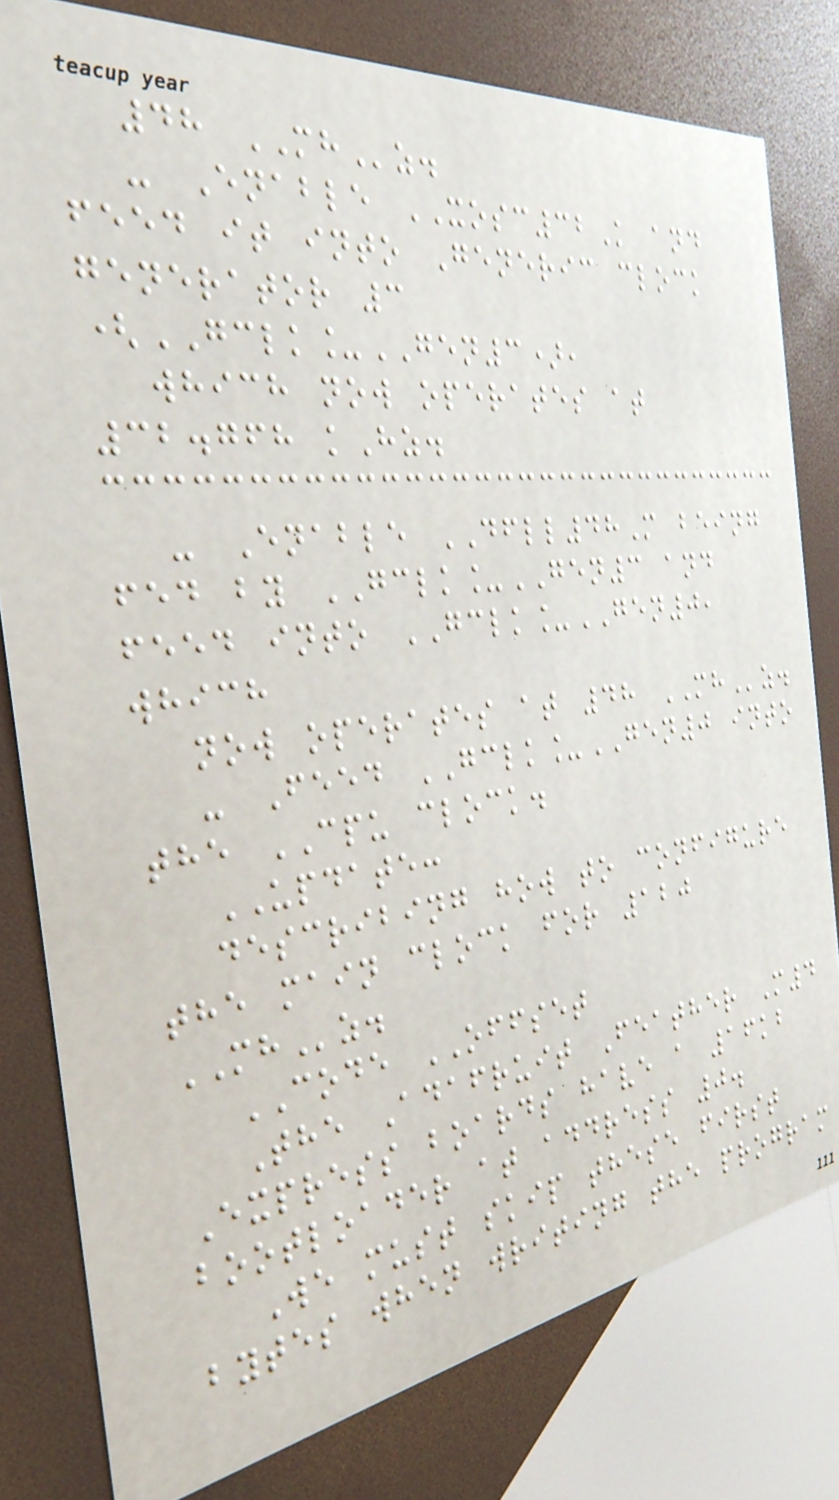48 MHz.
- Enable XOSC32K and
feed it into Generic clock
generator 3
(GCLK_GEN3),
which now operates at
32.768 kHz.
- Enable DFLL48M being
fed by GCLK_GEN3 and
feed into GCLK_GEN0,
which
now operates at 48 MHz.
- Feed GCLK_GEN0 into
the CPU clock.
UPDATE:
describing how to configure
the main clock for 120
MHz.
CODE OFFSET
The Adafruit Feather M4
Express boards have a 16kb
bootloader at address 0.
We must skip these first
bytes when writing the program
